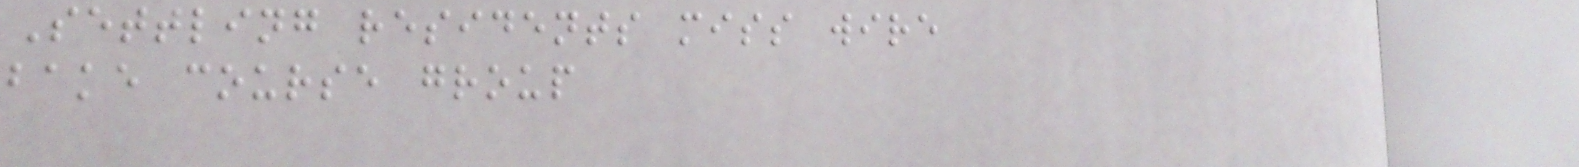Settling residents miss wire
bake course group
